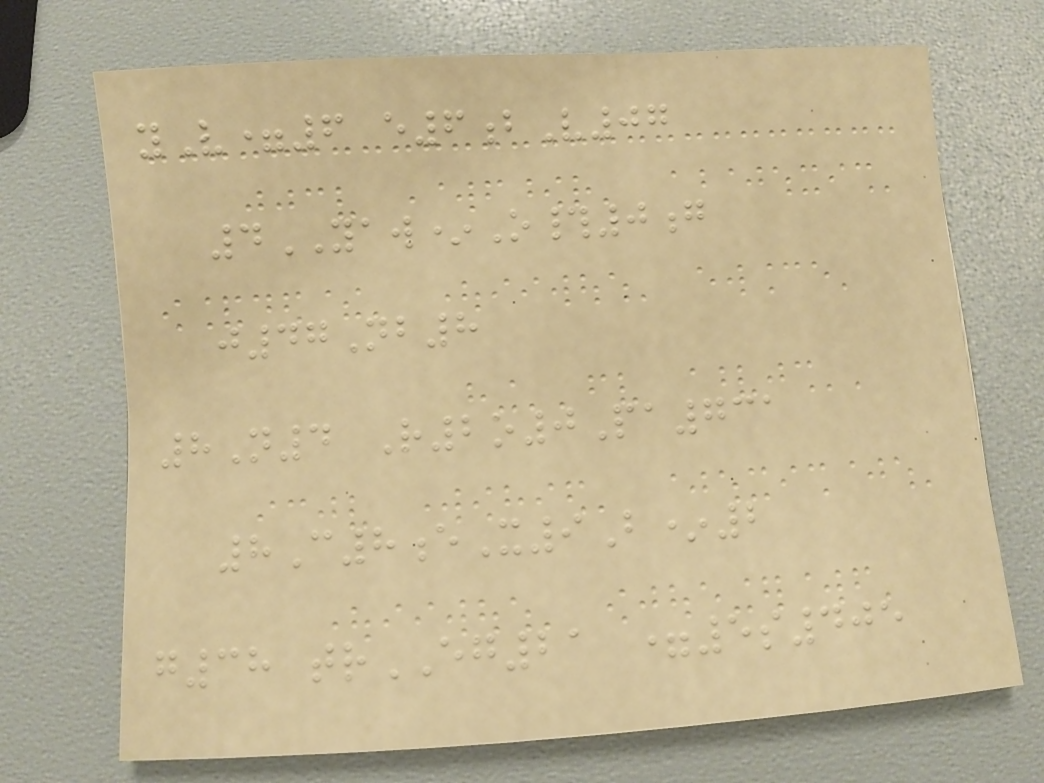yV=6 e6bV07
4YAW*O#0g
j47Nb8
8N4 R2o0Pa731
8C8eX9B*2
g38 trEG21 =5s405
